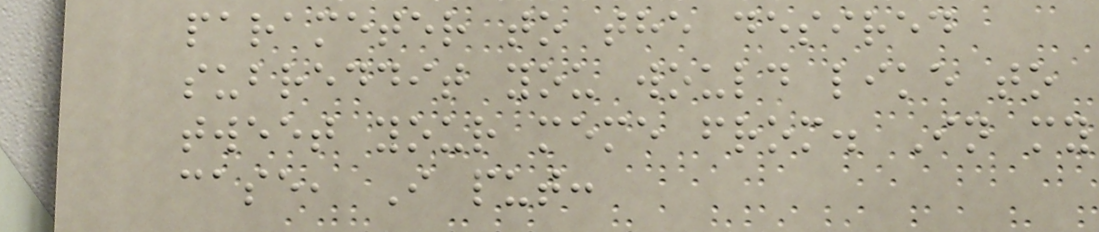parameter to the desired
subreddit you would like to
tweet your meme from. In my
case, I put:
